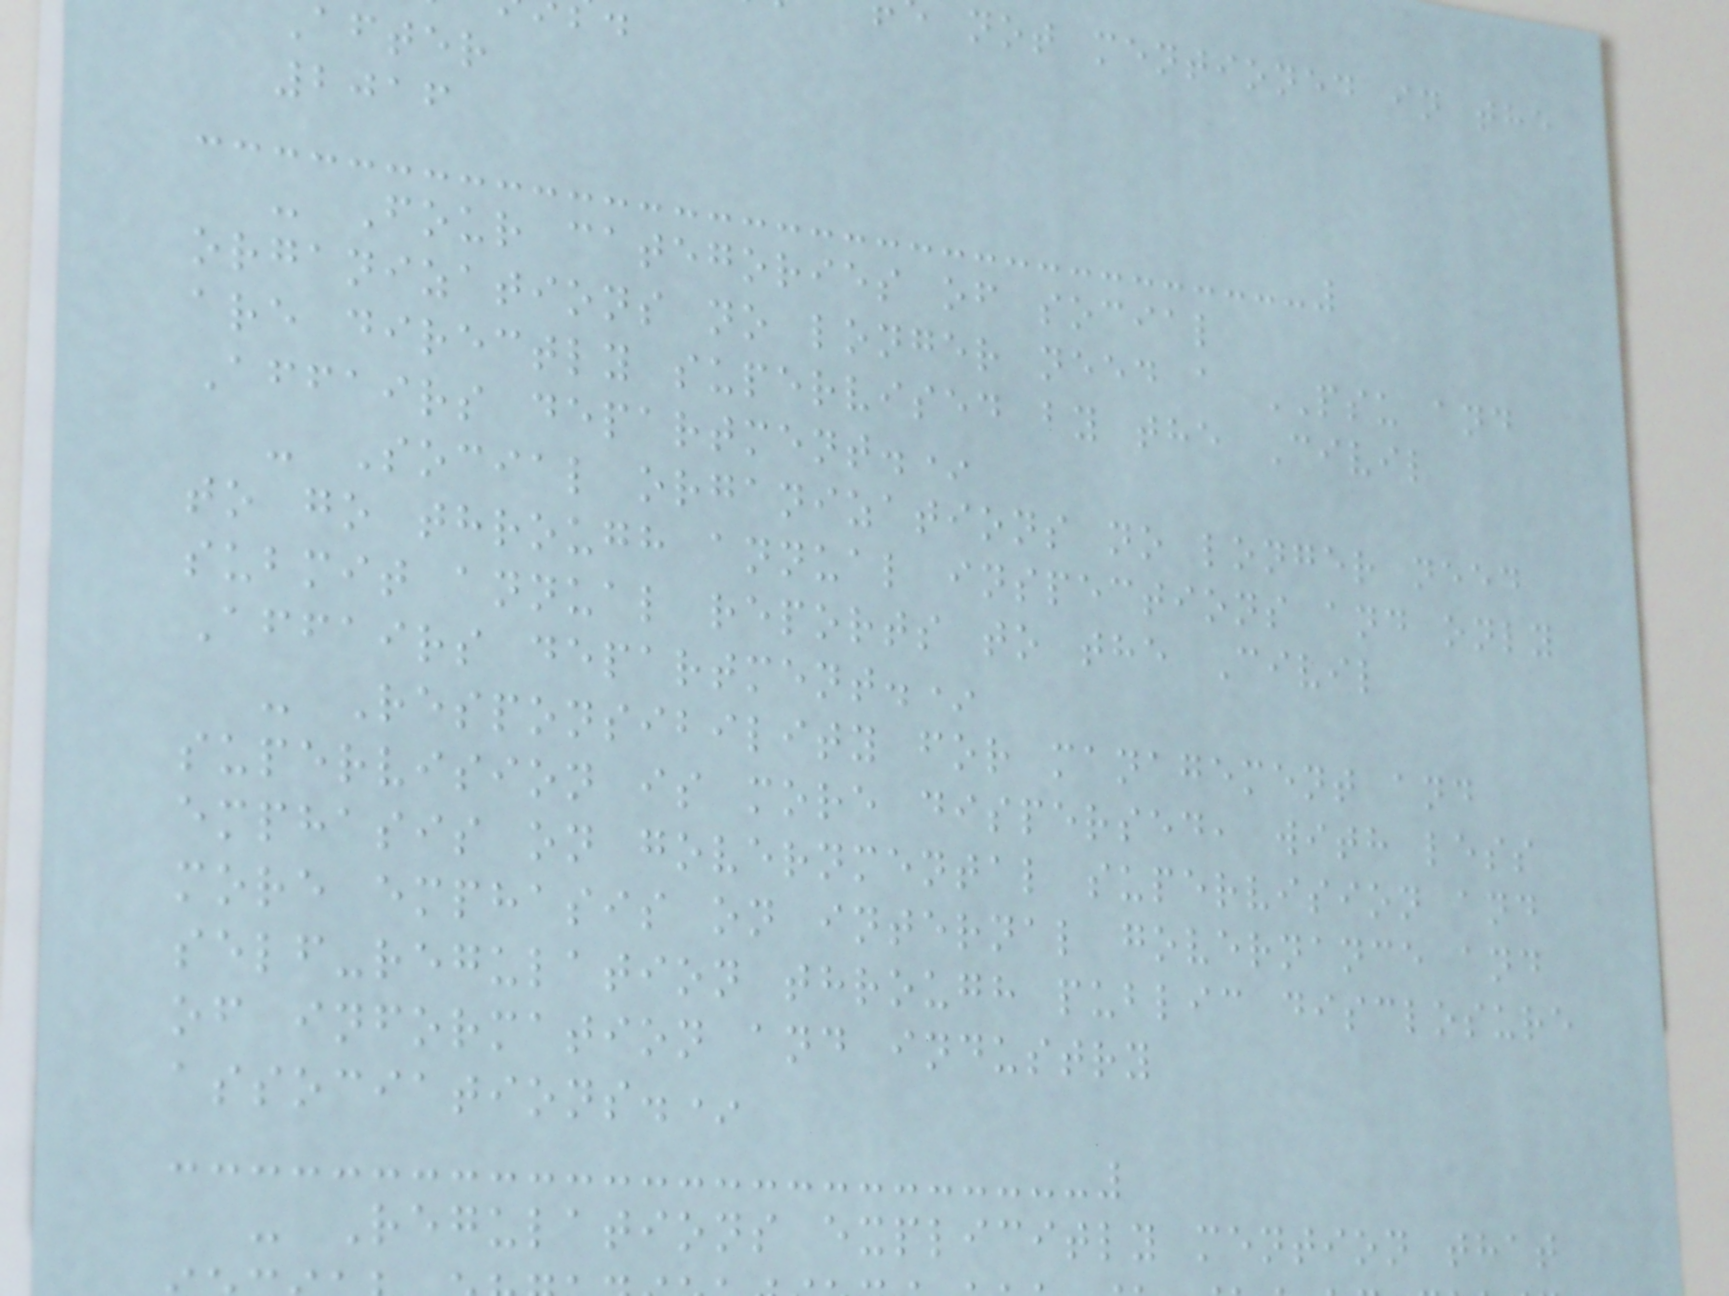not mentioned in the
after
2016
- Four categories of social
organizations no longer need a PSU and
are directly supervised by the Civil
Affairs department.*
- Social organizations no longer need
to go through annual inspections and only
submit annual reports to the Civil
Affairs department.*
- Responsibility for management and
supervision is more dispersed, with less
emphasis on governmental supervision and
more emphasis on internal governance and
self-regulation through public disclosure
of information and industry
associations.*
- Regulations explicitly mention that
